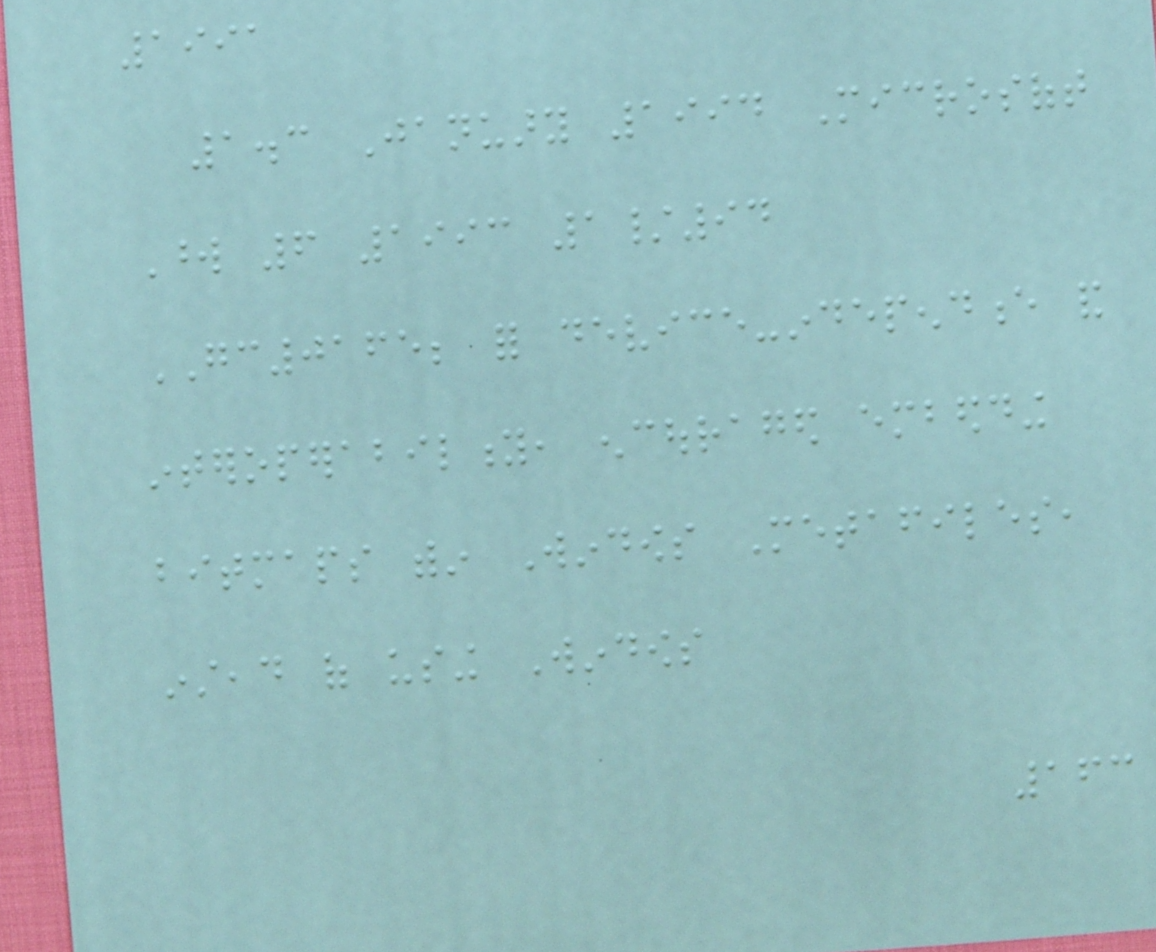1991
1.3 January 1994 Microsoft
Word 6 1993 1/94
GC0165; for device-independence and
interoperability, encouraged embedding
bitmaps within Windows Metafiles,
instead of using Windows
163
